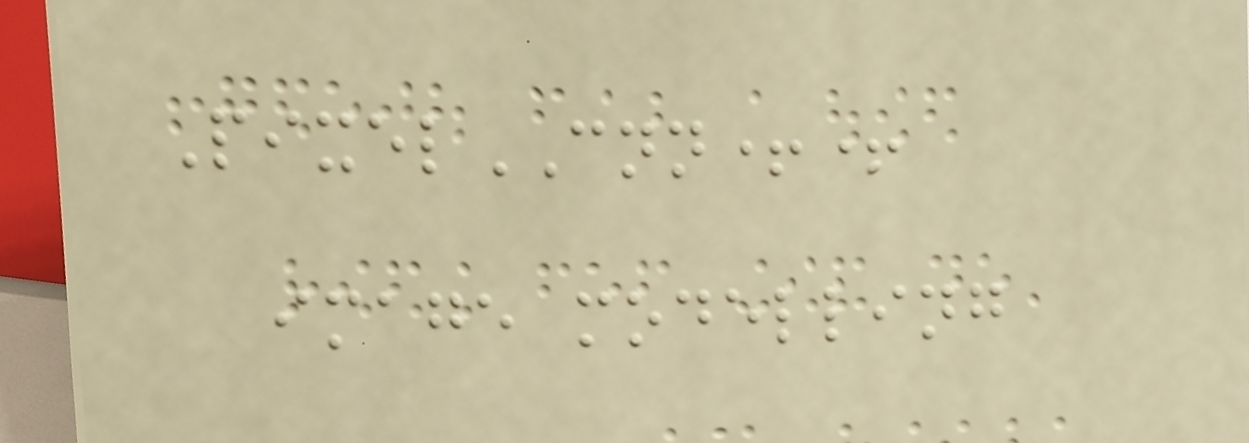PixelCNN++
image modelling
